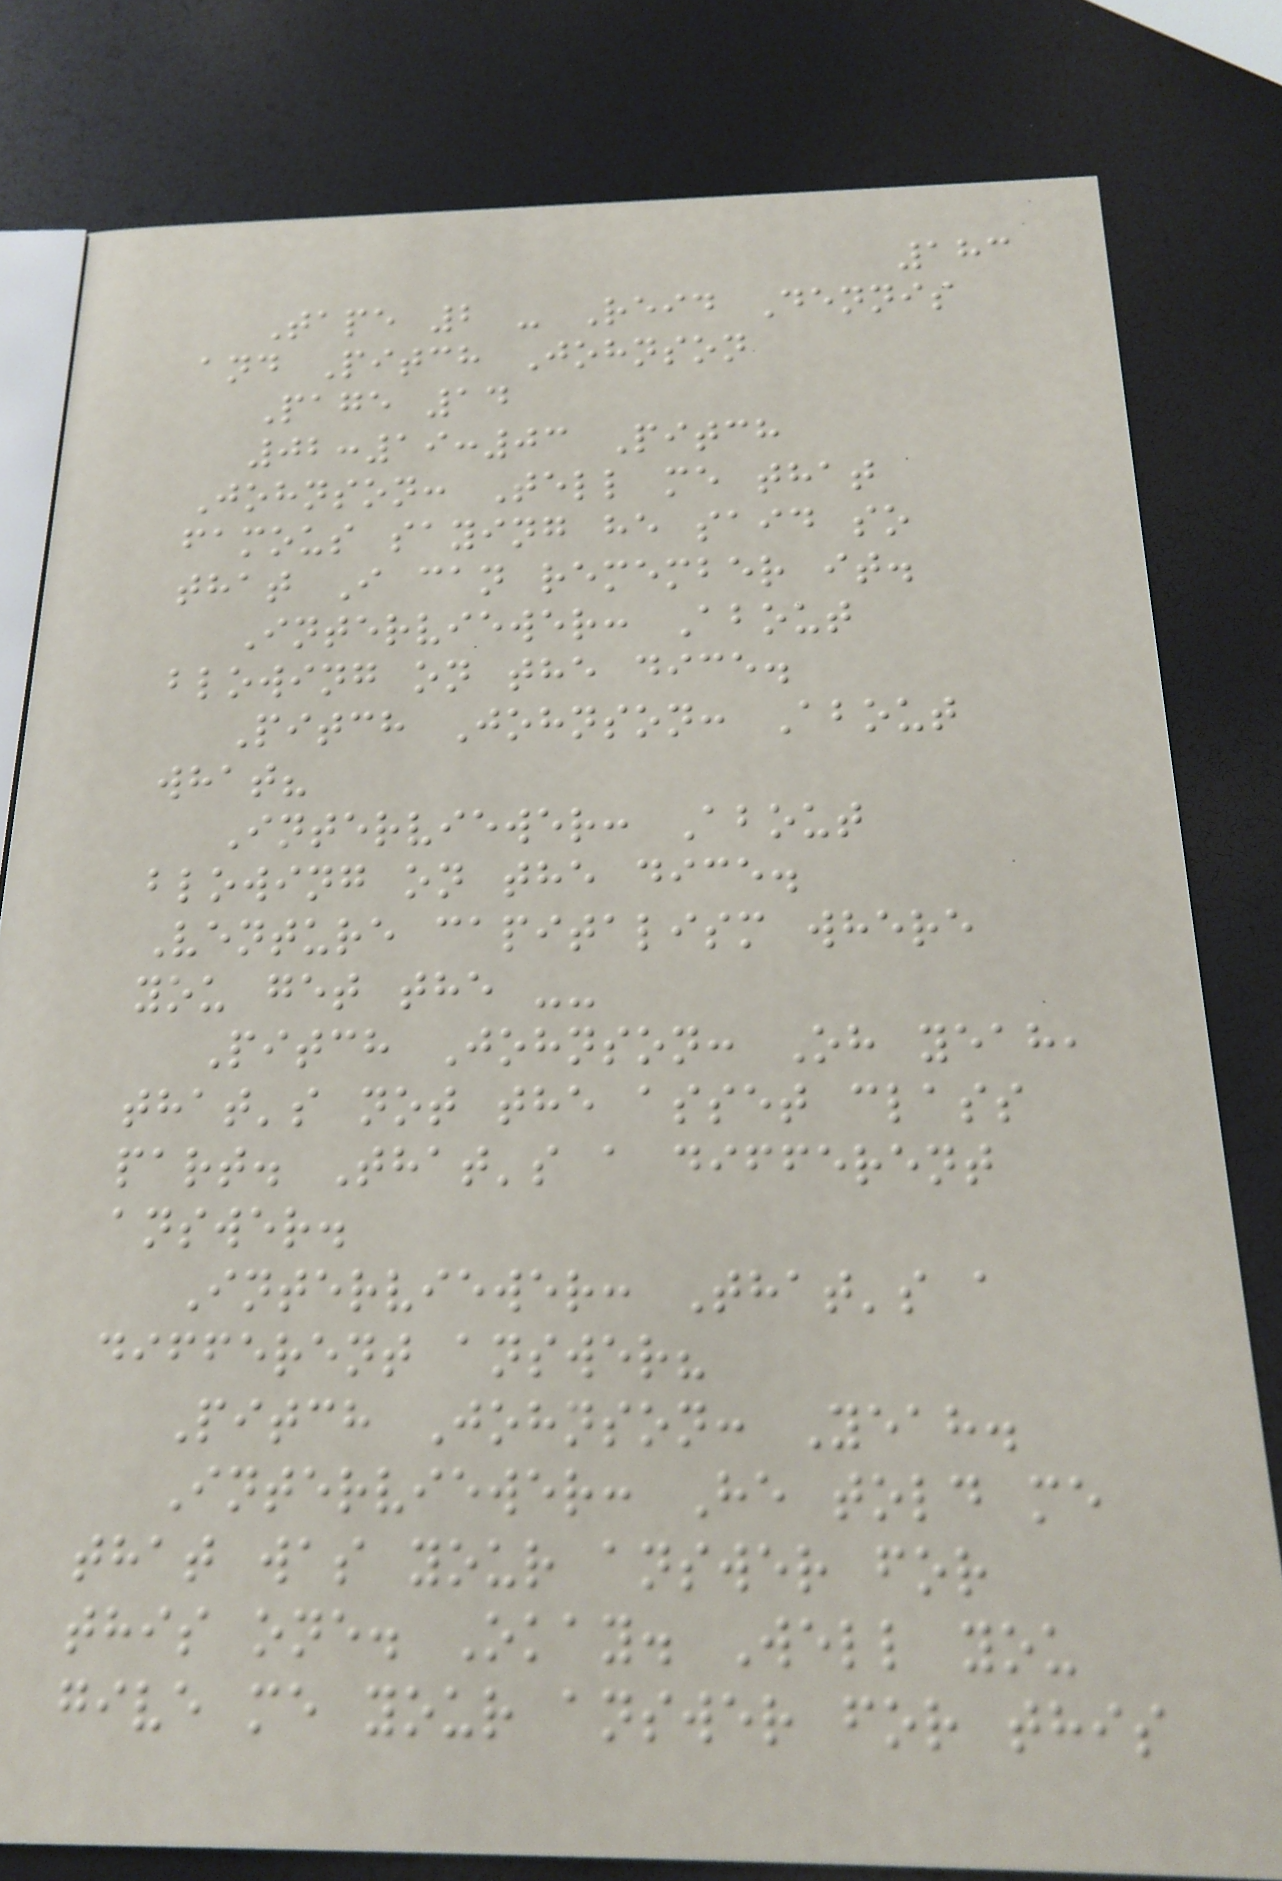183
Tape 2 - Reid Dennis
and Pitch Johnson
Page 14
02:19:03 Pitch
Johnson: Tell me that
famous saying he said so
that I can remember it.
Interviewer: About
blowing on the dice.
Pitch Johnson: About
what?
Interviewer: About
blowing on the dice.
Venture capitalism where
you get the --
Pitch Johnson: Oh yeah,
that's not the asset class
part. That's a different
answer.
Interviewer: That's a
different answer?
Pitch Johnson: Yeah.
Interviewer: He told me
that was your answer for
this one. Okay. Well you
give me your answer for this
